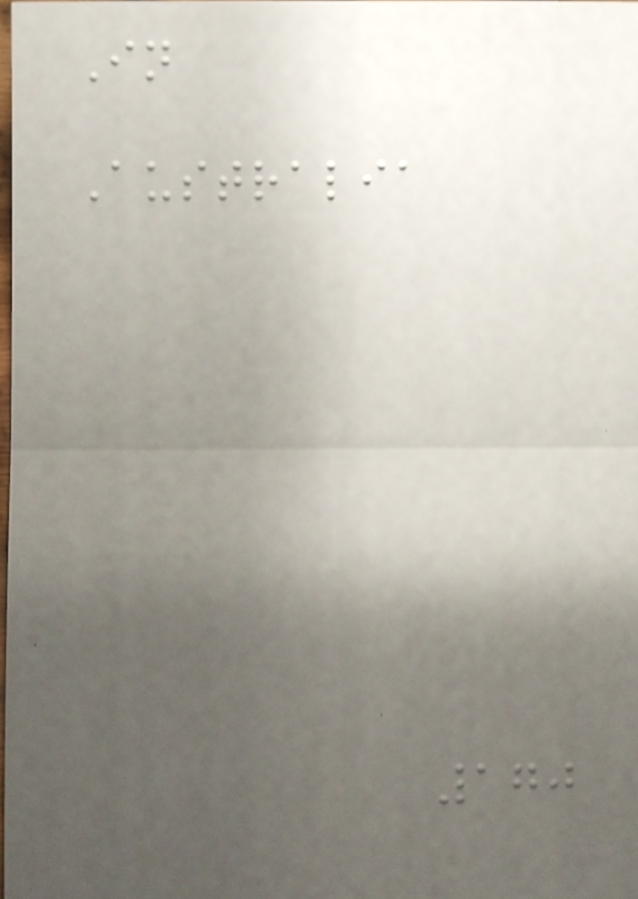In
Australia
170
